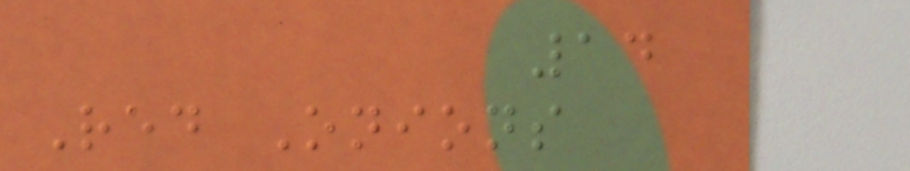14
Red Onions
